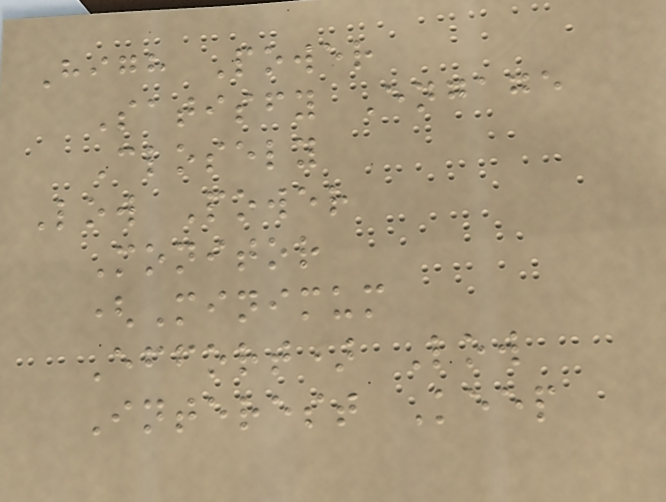High Power
Satisfy Engage
Closely
Low Power
Monitor
(Minimum
Effort) Low
Interest Keep
